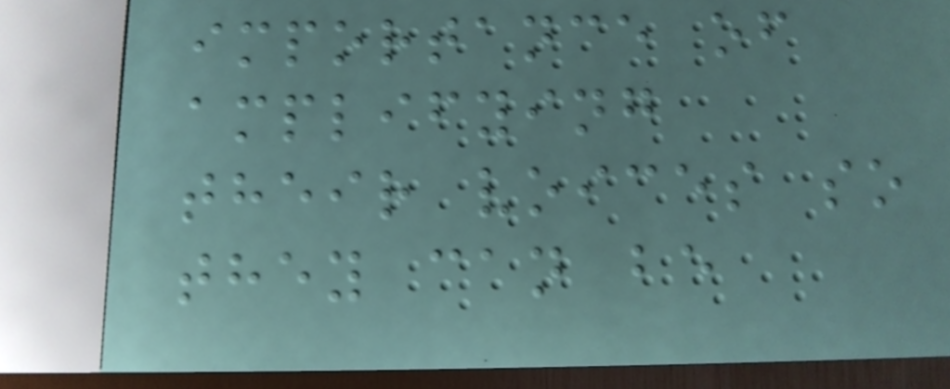importance of
amplifying
their voices so
they can be
